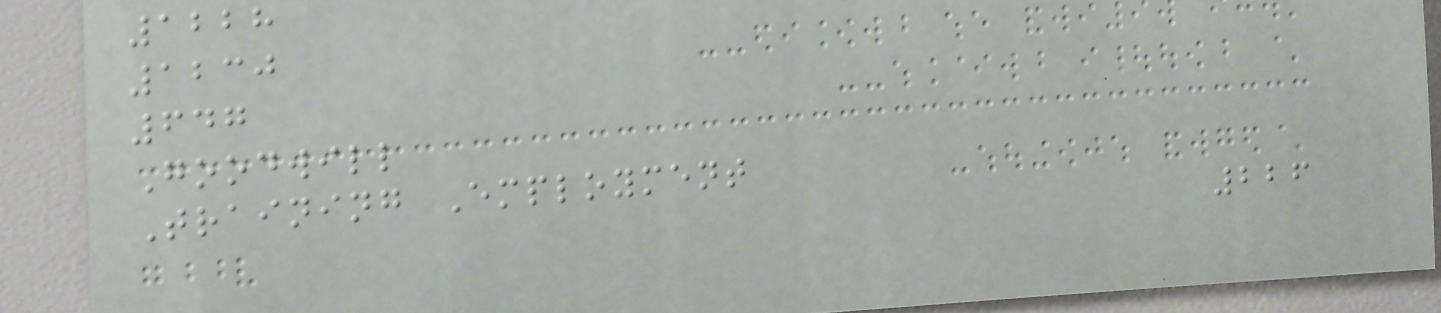1228
1230
647
Goodwill
Training Employment
226
